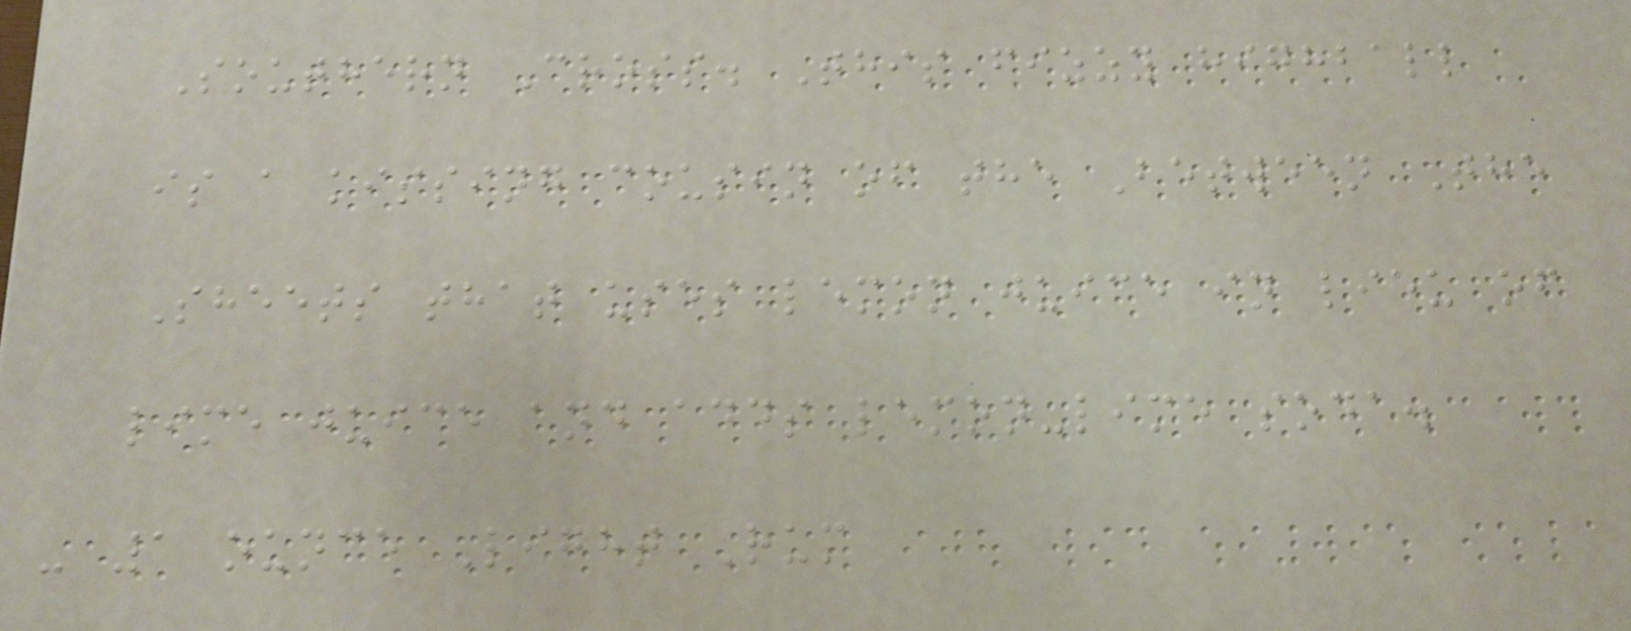Southern Cross. This fizzy highball
is a kissing cousin of the Between The
Sheets that uses lemon juice in lieu of
lime juice and adds lemon-lime soda.
- 1 ounce Light Rum
